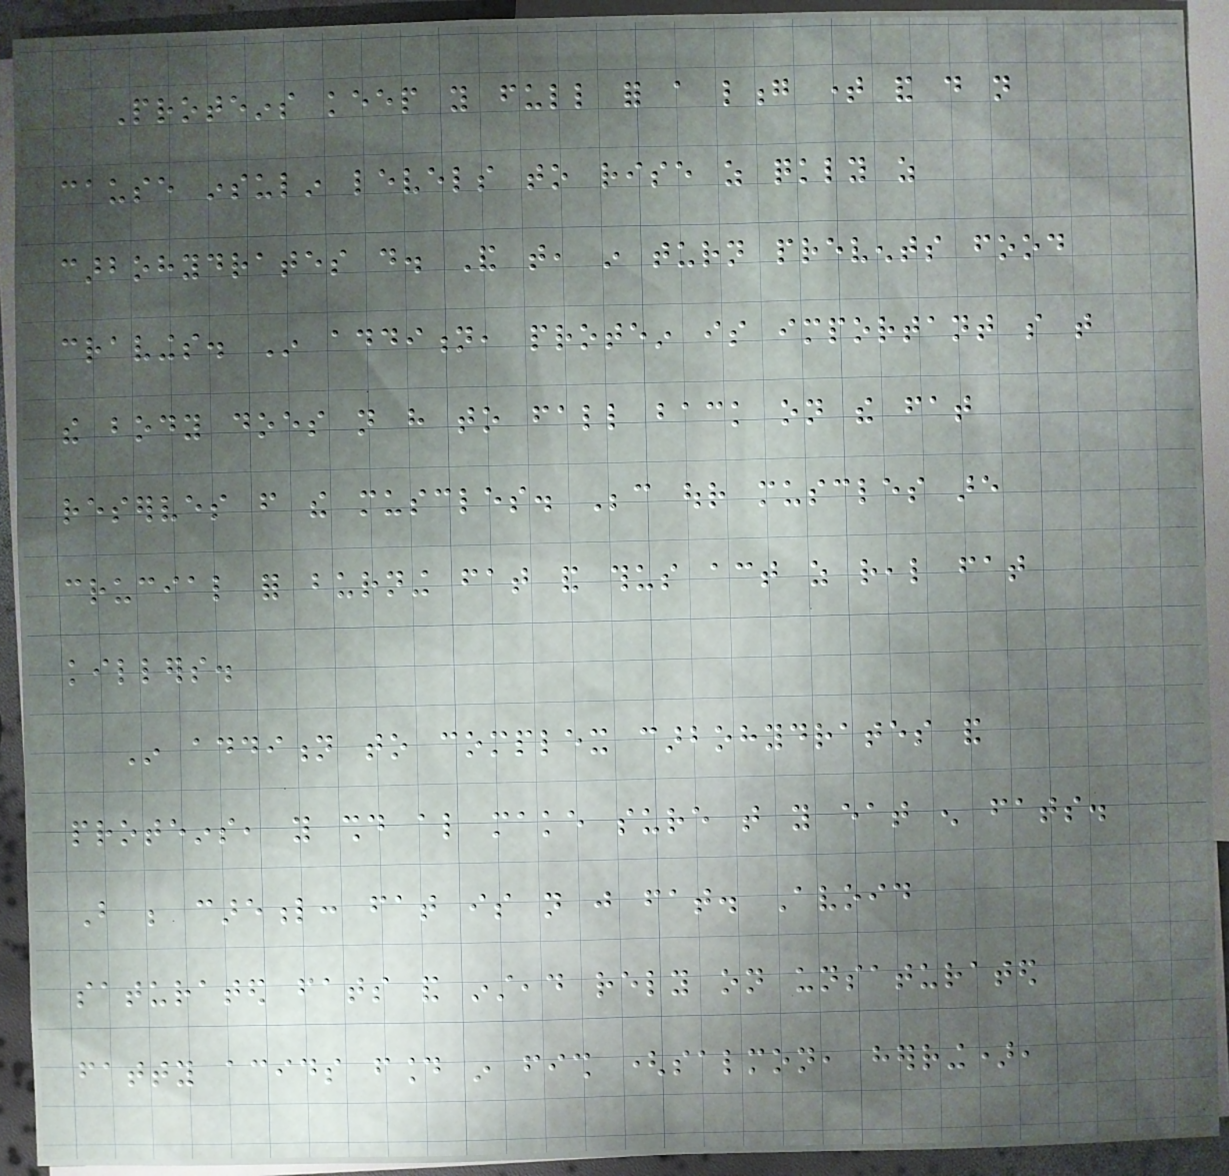Proteins keep you full for a long time and do not
cause insulin levels to rise as quickly as
carbohydrates do. And that, in turn prevents food
cravings. In addition, protein is important so that
the body does not have to fall back on the fat
reserves from the muscles. Because our muscles are
crucial for burning fat and thus act as real fat
killers.
In addition to complex carbohydrates and
proteins, you should also make sure that you eat enough fats.
But be careful: fat is not just fat. Avoid
saturated fats and instead rely on unsaturated
fatty acids found in fish (salmon, herring),
